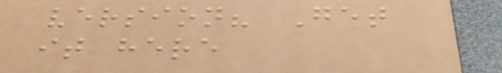version? Get
it here
